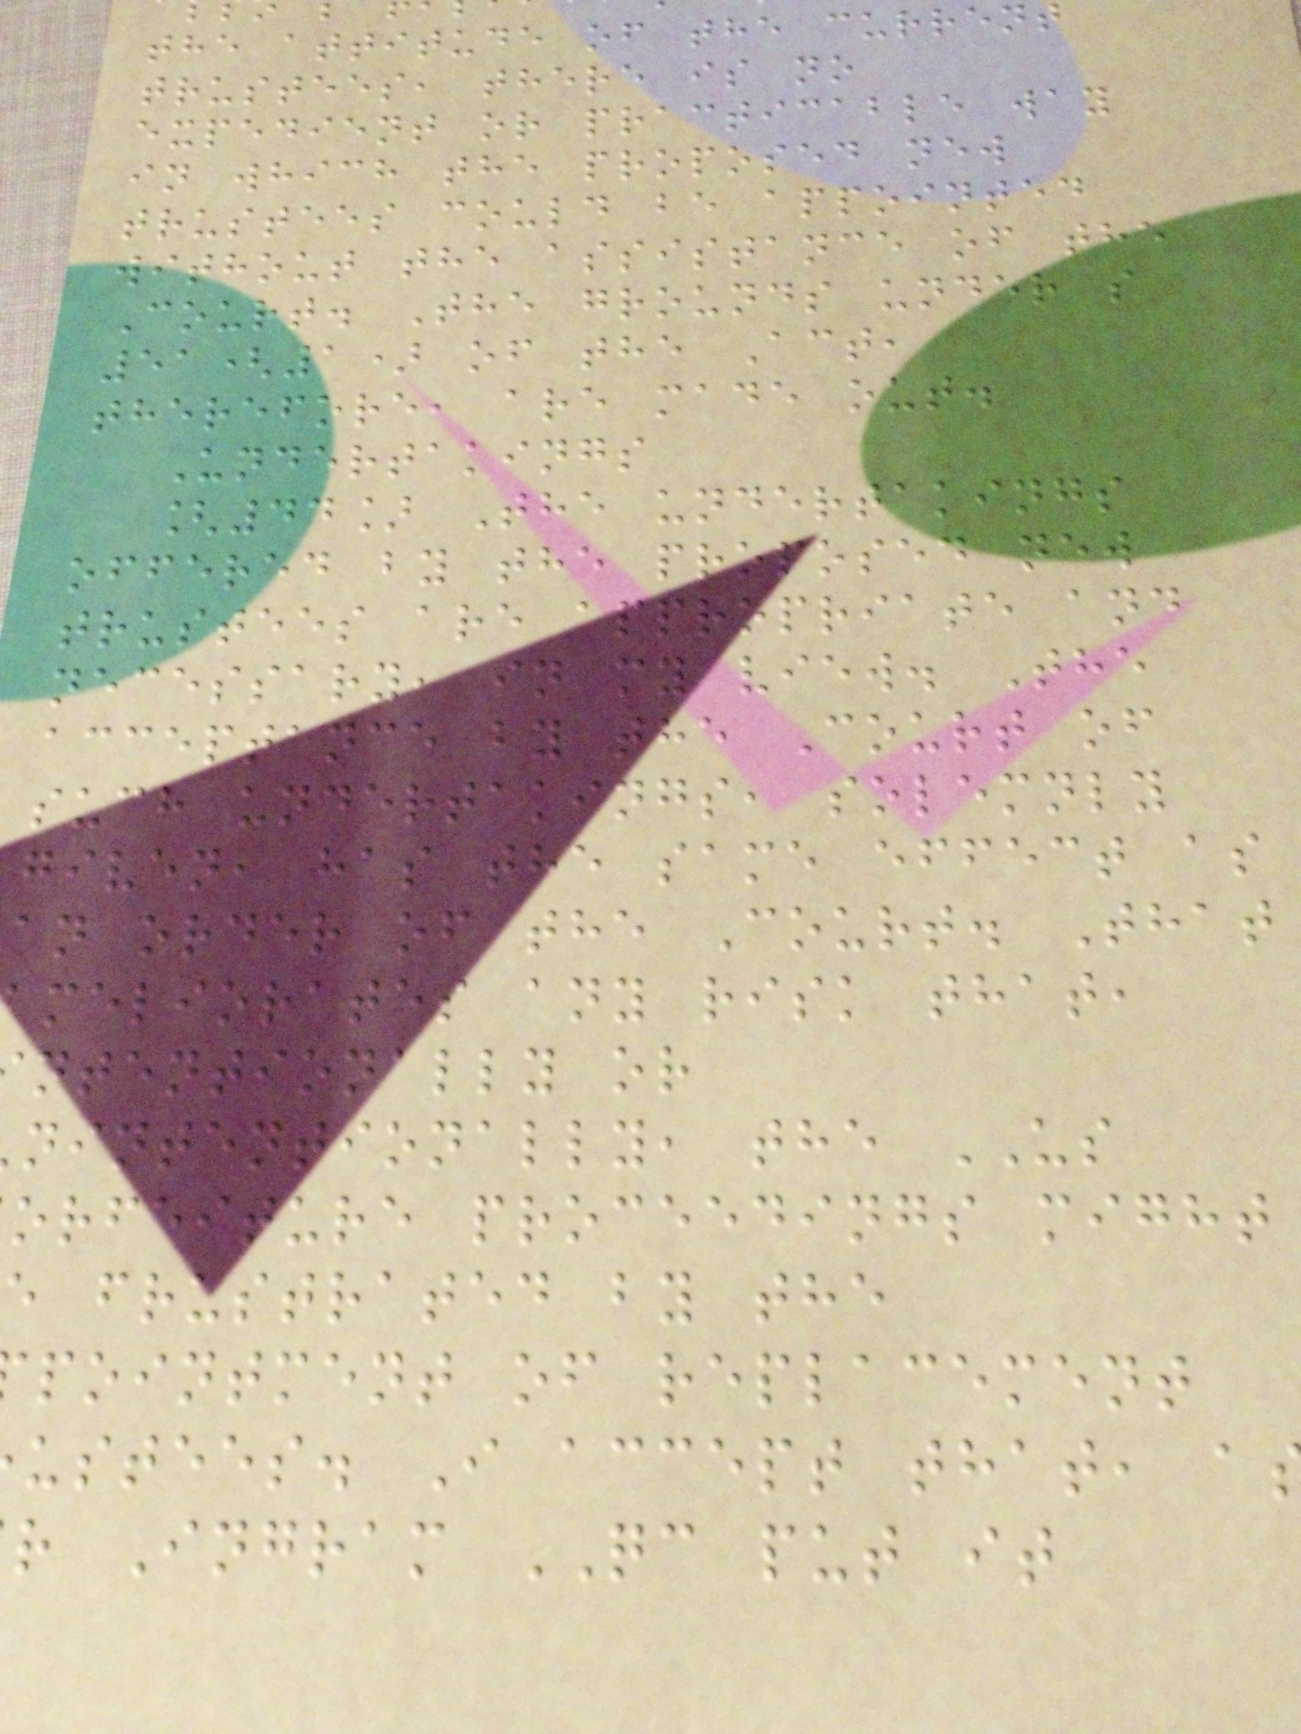the attitude of the current
trustees, there is no
expedient or practicable way
in which the proposed new
trustees could be appointed
without the assistance of the
Court. The grounds under s
51(1) of the Act,
therefore, are made out.
Undertakings
[44] The undertakings
offered by the proposed new
trustees are appropriate and
necessary, in my view. The
acceptance by the Court of
such undertakings, solemnly
given, has the same effect as
an order of the Court. That
meliorates any risk that,
ntentionally or
nintentionally, the US
orfeiture proceedings might
e frustrated by the
pointment of replacement
ustees. I accept that, a
r Ingram QC put it
